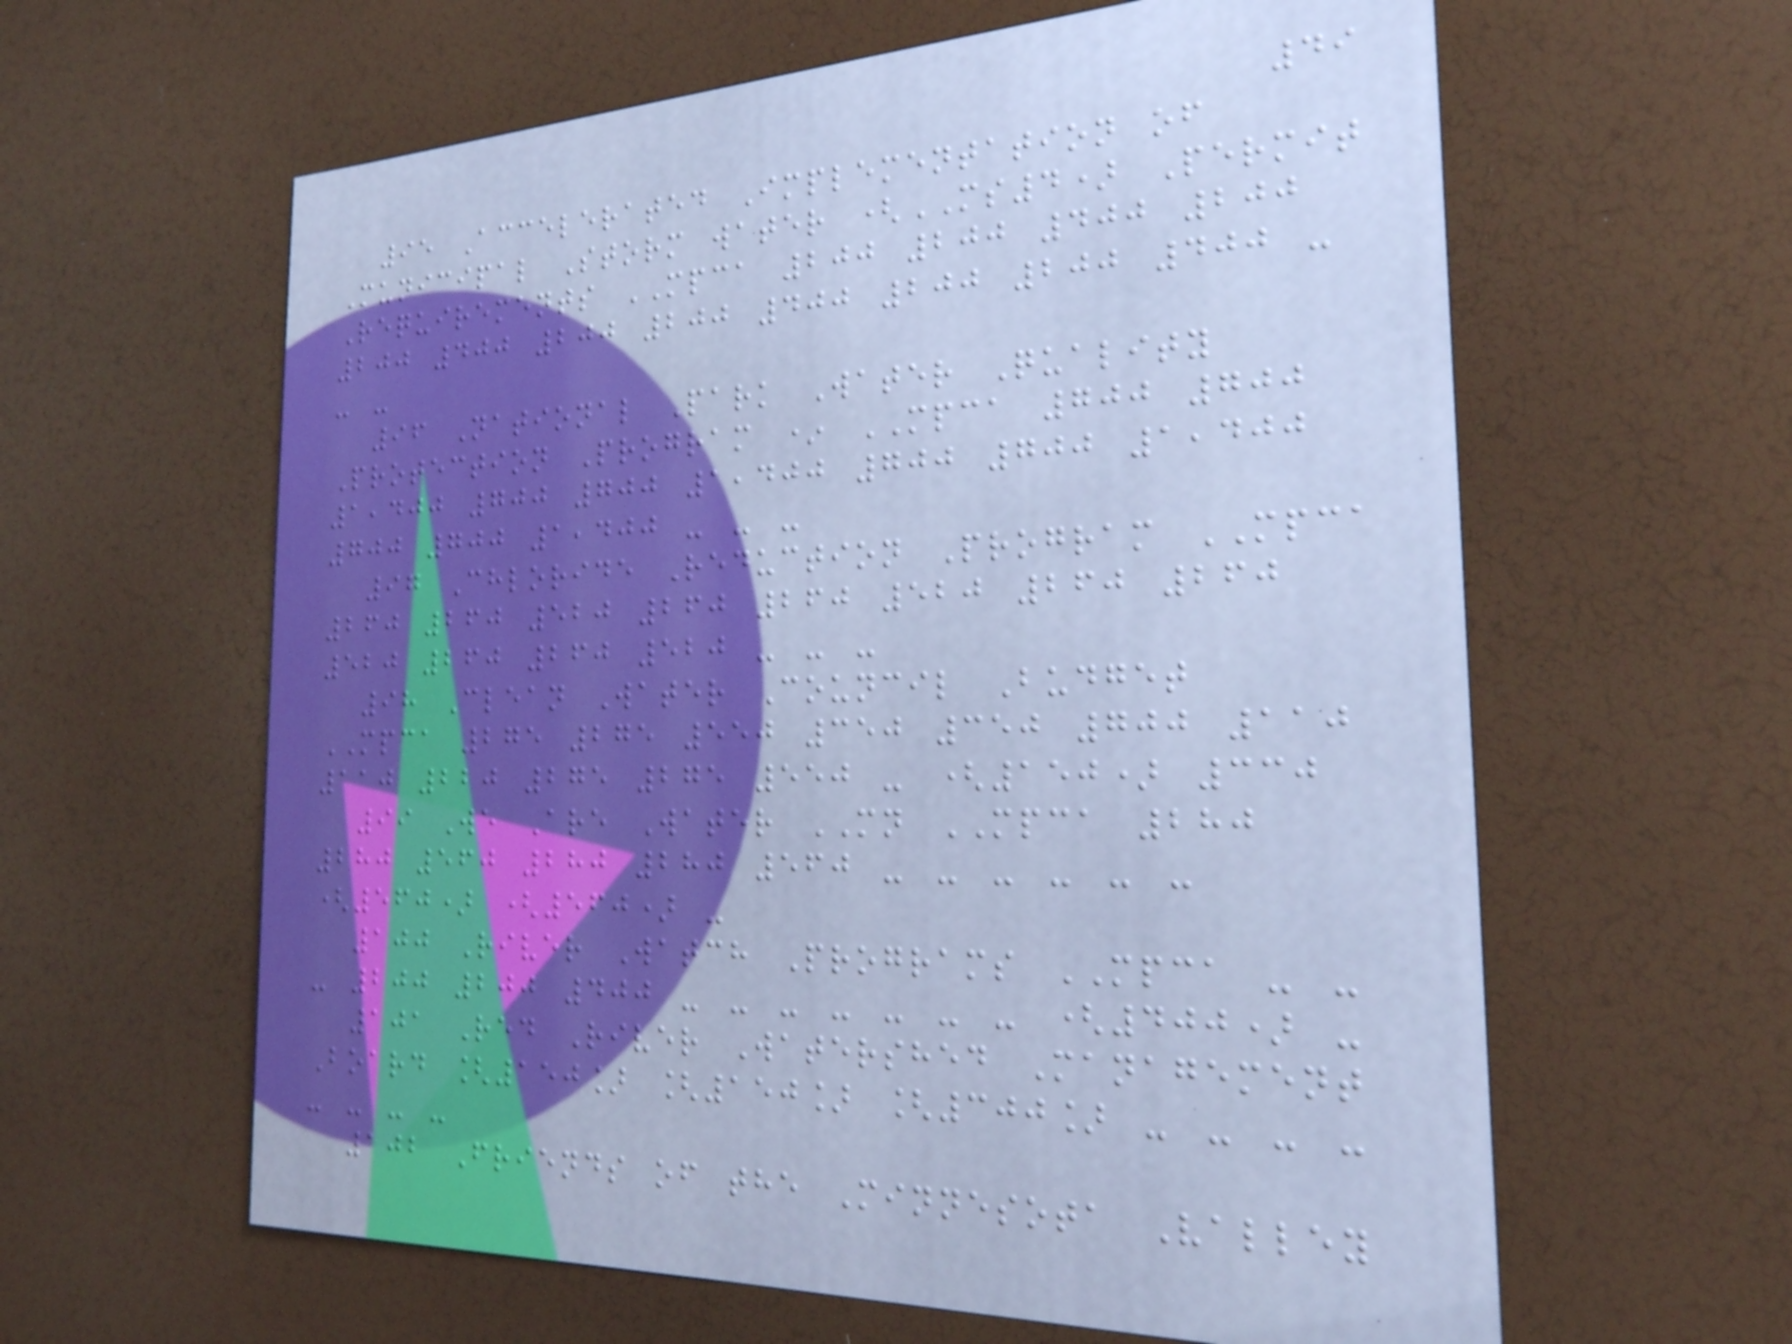49
95 Accelerated Implementation of
Municipal Storm water (MS4) Permit
Requirements MPCA 200 200 400 200
200 400 200 200 400 200 200 400 -
- -
96 National Park Water Quality
Protection Program * MPCA 700 700
1,400 700 700 1,400 700 700 1,400
700 700 1,400 - - -
97 Chloride Reduction Program MPCA
260 260 520 260 260 520 260 260
520 260 260 520 - - -
98 Clean Water Council Budget
MPCA 275 275 550 350 350 700 110
110 220 275 275 550 - (150) 330
99 We Are Water MN MPCA 280
280 560 280 280 560 - - - - - -
(560) (560) -
100 River Watch Programs MPCA - -
- 200 200 400 - - - - - - - (400) -
101 Red River Watershed Management
Board [150] [150] [300] - - - -
- - - -
102 Friends of the Minnesota Valley
